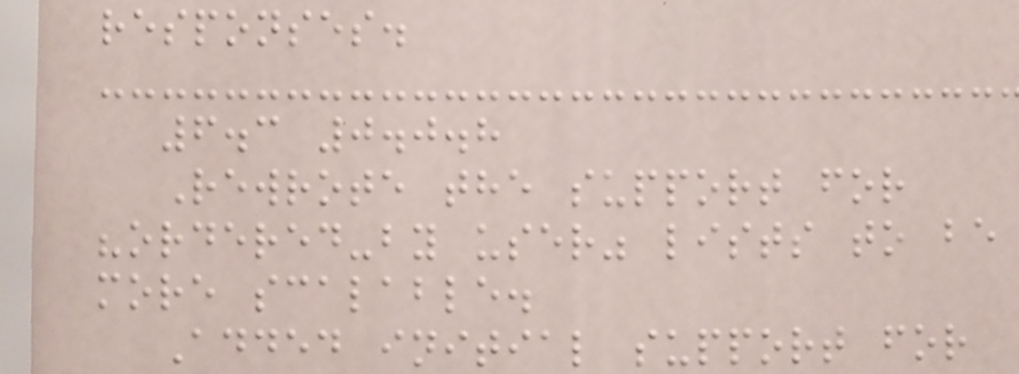responses.
6.3 0.0.8
Rewrote the support for
"ordered-by user" lists to be
more scalable.
Added initial support for
